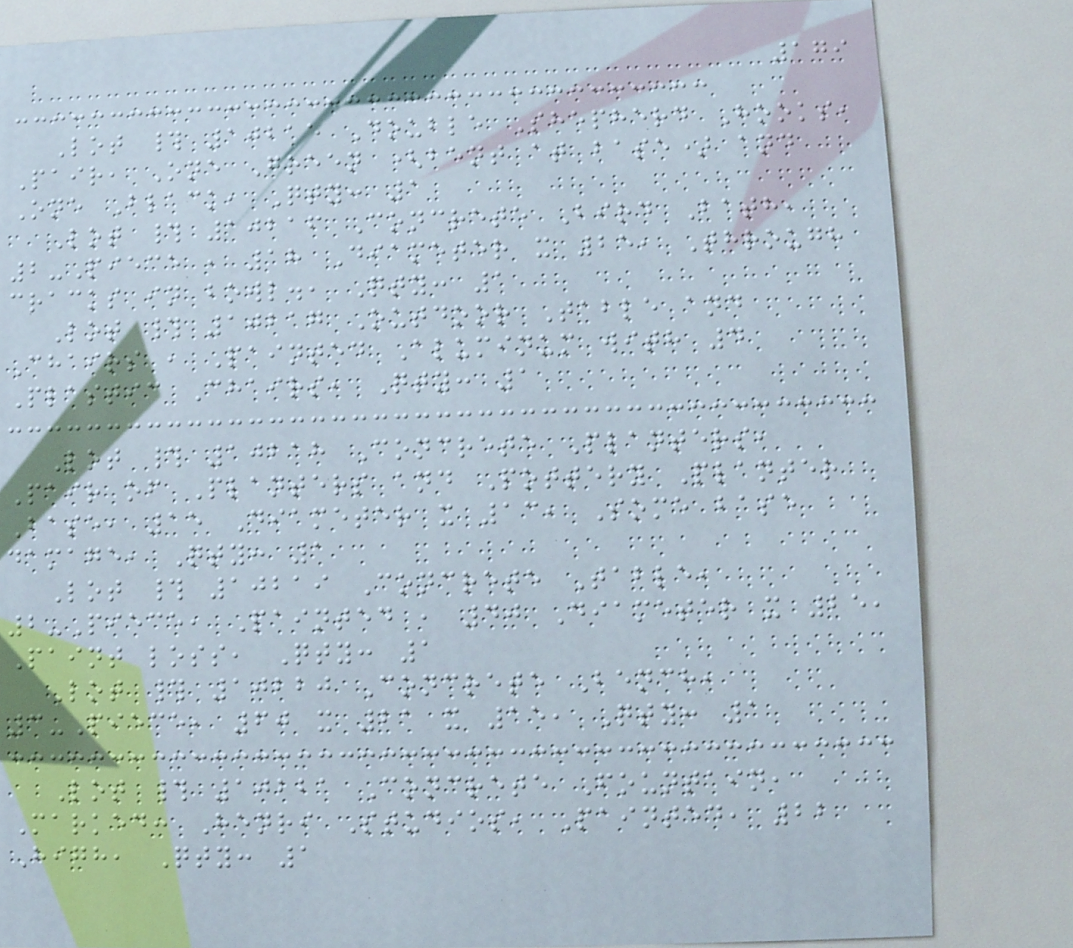179
Lot # 10215 Double Shepherd Hooks,
Pair, One Green (bent at base) and
One Black, Qty: 1
Lot # 10216 Concrete Bird Bath,
2-Piece , 18 Diameter x 25, Through
cracks in bowl., Qty: 1
Lot # 10217 Outdoor Table and
Chairs , Painted Aluminum with 4
Plastic Chairs, Qty: 1
Lot # 10218 Concrete Planters,
Pair of Planters and Pottery Planter
Base, 15 Diameter x 13, Some base
damage, Qty: 1
Lot # 10219 Concrete Table,
2-Piece, Painted , 40 Diameter x 25,
Paint loss, Qty: 1
Lot # 10220 Concrete Bench,
3-Piece, 60 x 21 x 15, Qty: 1
Lot # 10221 Concrete Fountain,
Marked: Henri Studios, Painted, 22
High, Qty: 1
